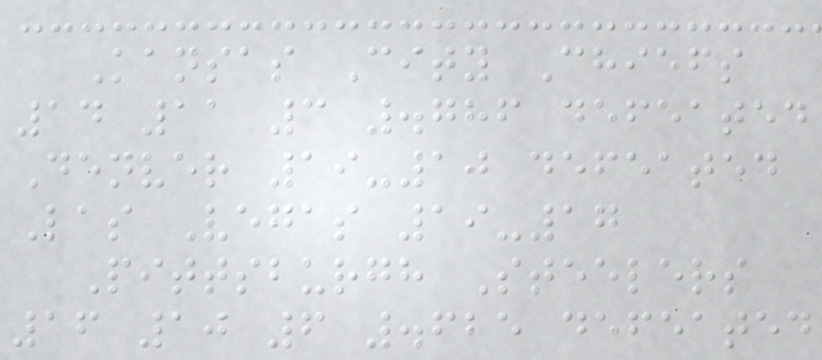Kansas City Chiefs
14 11 3 .786 defeated
Denver 19-10 defeated
Las Vegas 19-17
Pittsburgh Steelers
16 10 6 .625 defeated
